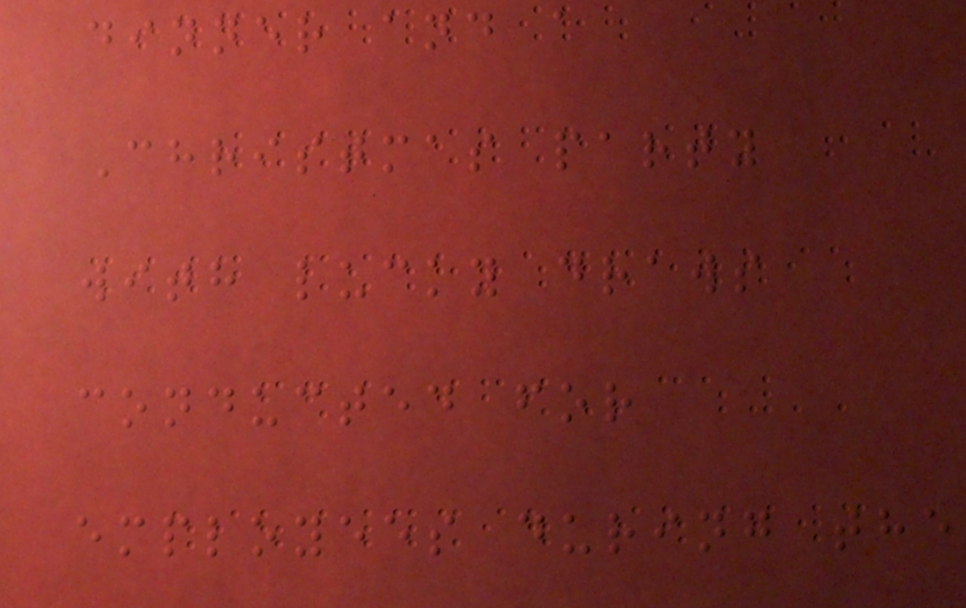dinner and a
Christmas party
with lucky draws
conducted for
employees during the
